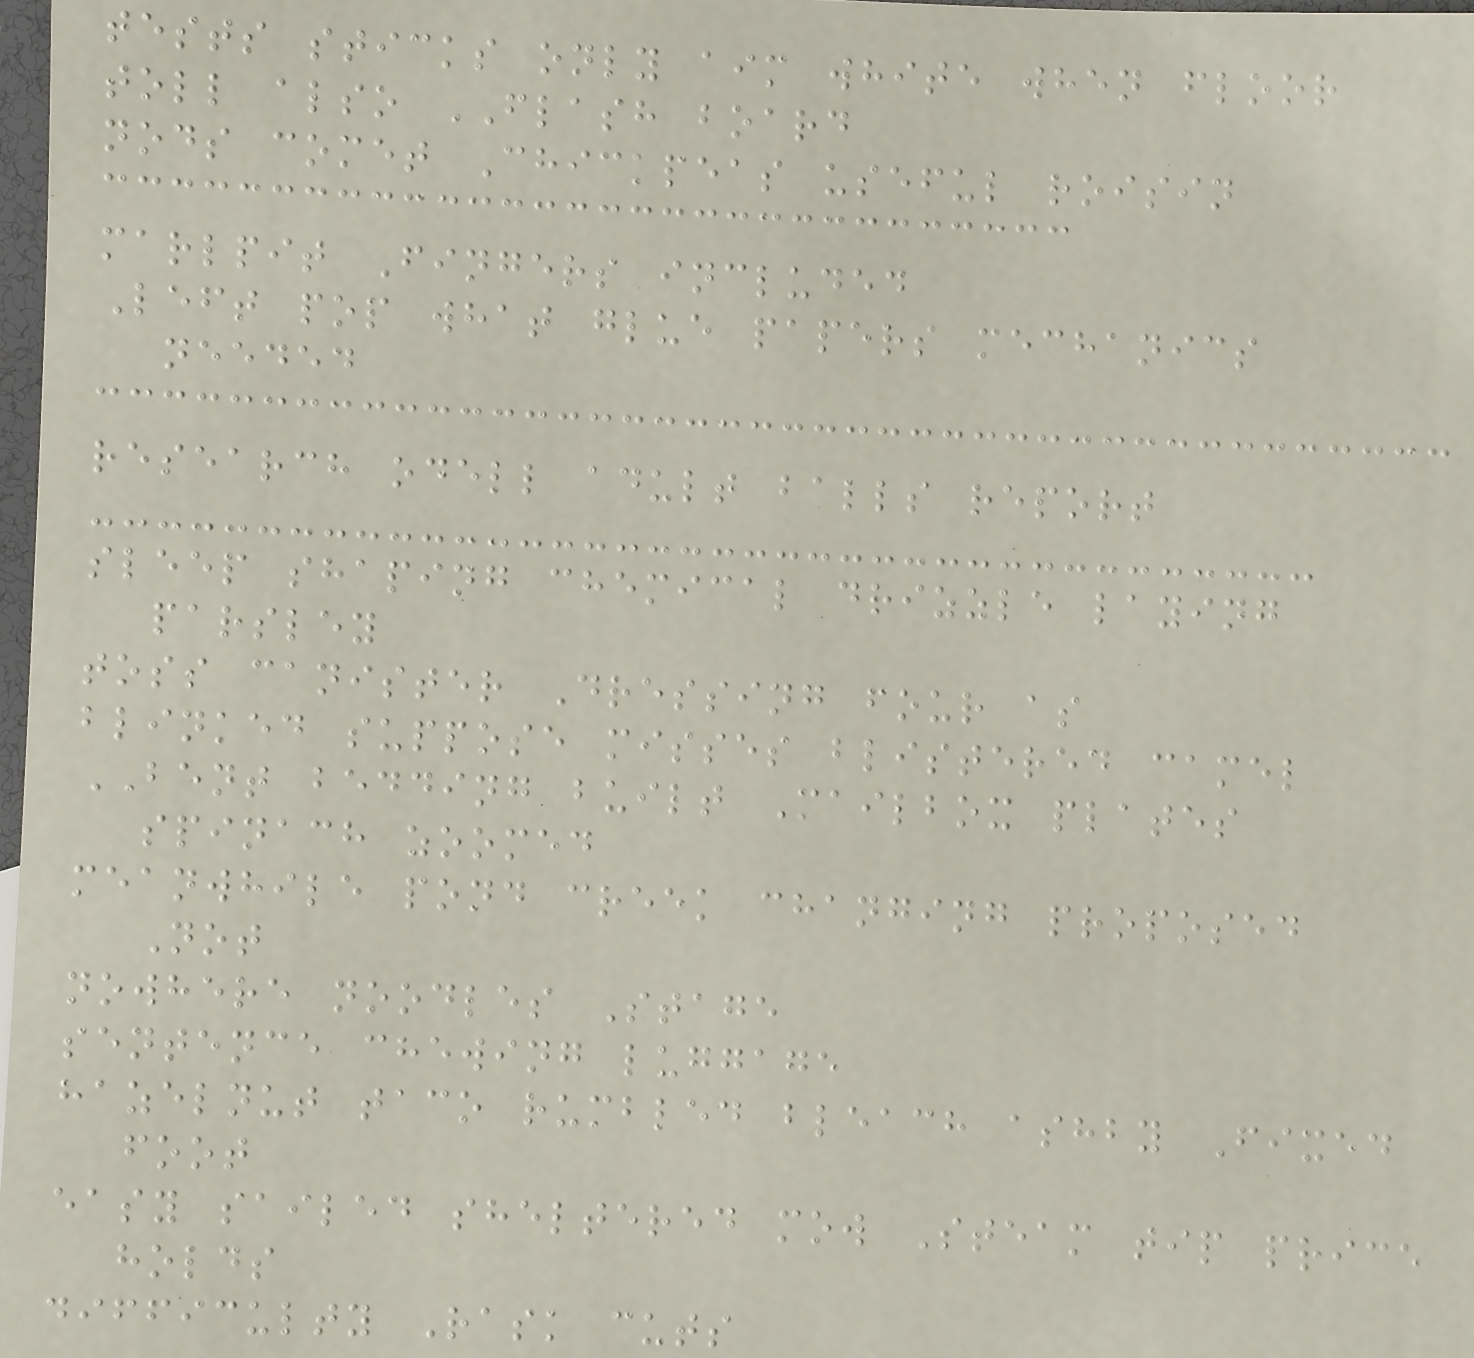tests sticks only aim white when floor
toll also FLASH board
nods comet Chickpeas useful roisin
marlpit Fingers included
Left pop what glue papers mechanics
needed
research odell adult balls report
sleep shaping chemical drizzle laying
parsley
toss canister Dressing four as
blinked suppose misses blistered camel
BENT bedding built Mailbox plates
spinach zoomed
meanwhile pond creek changing proposed
Not
nowhere noodles Stage
sentence chewing luggage
hazelnut taco rumbled bleach ashby Fixed
foot
easy sailed sheltered mow Steam tip price
holds
difficulty Rask cuts
